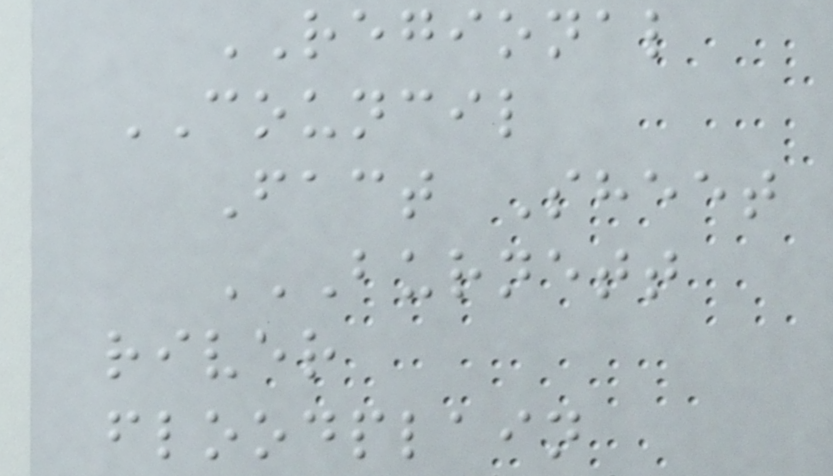REGIONAL
COUNCIL
Fact Sheet
BURNETT
RIVER
FLOODPLAIN
